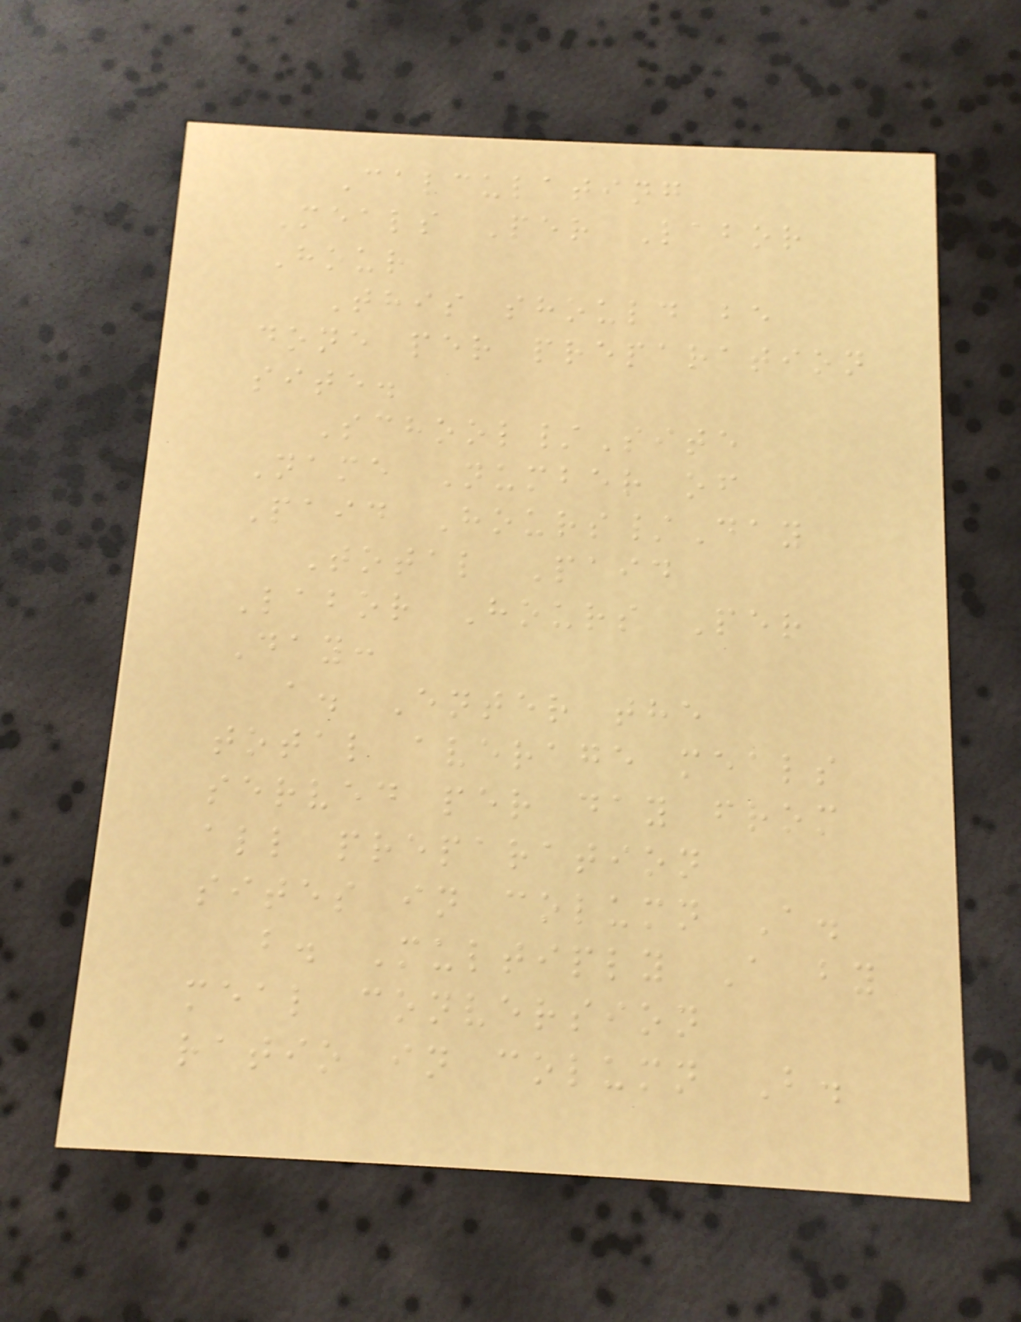Calculating
Meals Per Labor
Hour
This should be
done per preparation
site.
School/Site
Name Number of
Paid Hours/Day
Total Paid
Labor Hours Per
Day:
a. Enter the
total average meals
served per day from
all preparation
sites in column A.
b. Multiply A by
meal conversion
ratio in column B.
